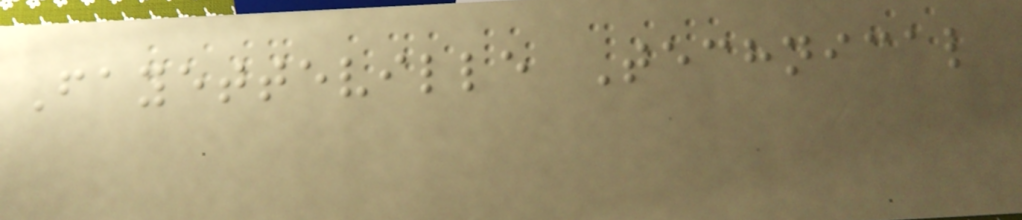Fayetteville Technical
